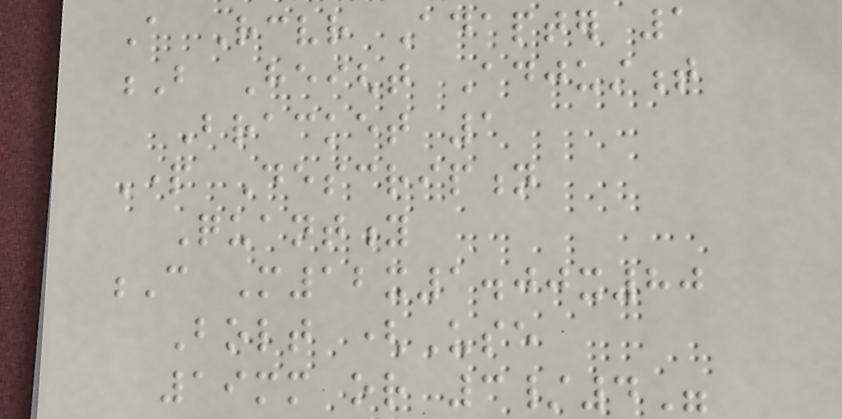A Receiver Adapter 1
B Height Adjustment
Bracket 1
Part Description
Quantity
C M12x1.00x80
Bolt (Use
19mm or 3/4"
